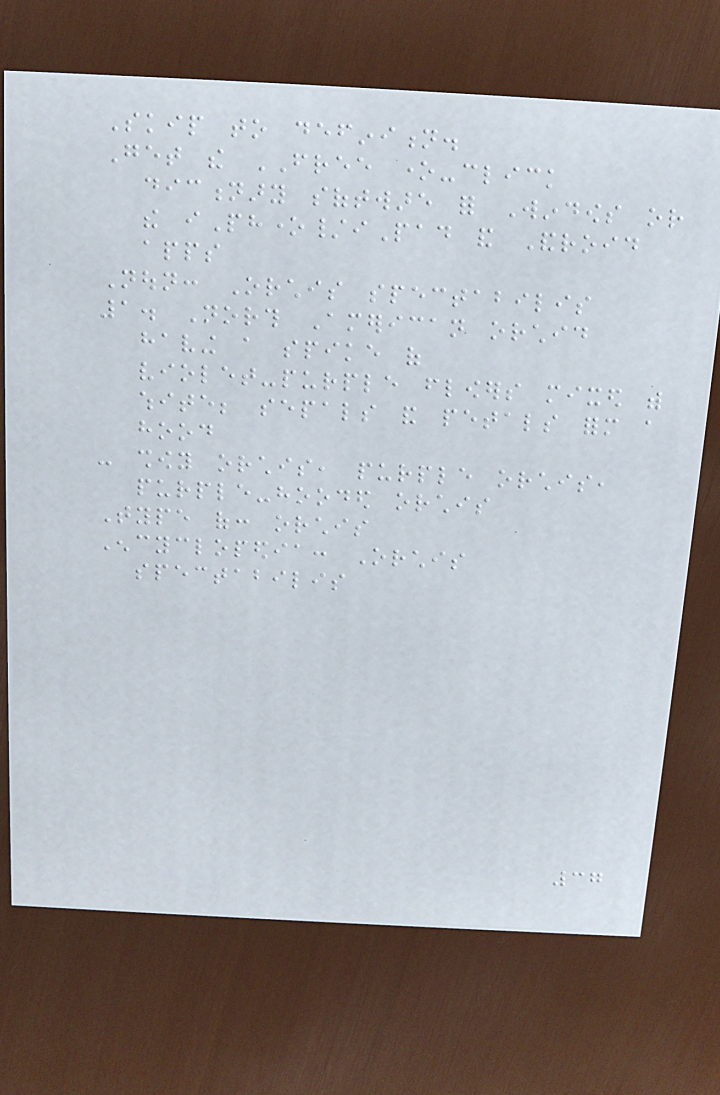Skip to definition.
Get the FREE one-click
dictionary software for Windows or
the iPhone/iPad and Android
apps
Noun: Orchis spectabilis
1. North American orchid
having a spike of
violet-purple flowers mixed with
white; sepals and petals form a
hood
- showy orchis, purple orchis,
purple-hooded orchis
Type of: orchis
Encyclopedia: Orchis
spectabilis
37
